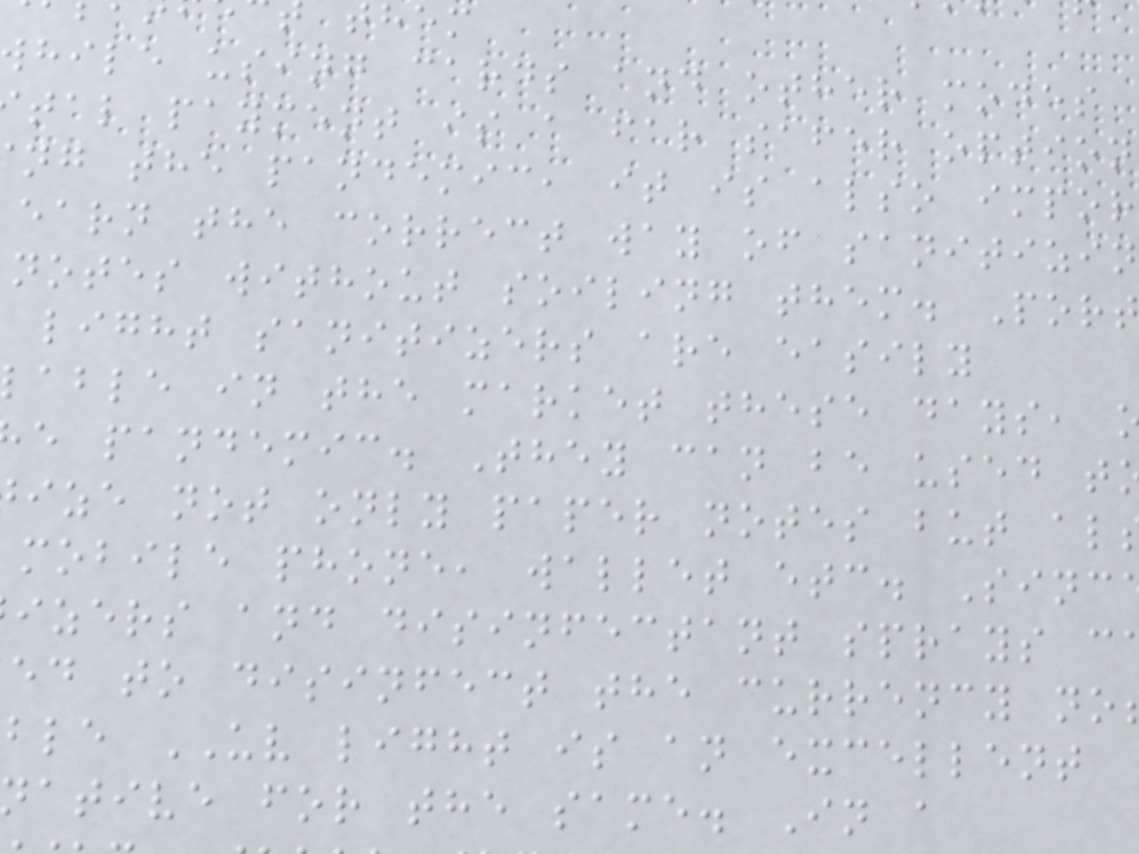hile using cards and other modes
tal payment is a far safer option
ng the pandemic, it is also impor
earn the correct way of sanitizin
notes without soiling them. Port
light sanitizers are easily
lable in the market these days,
e pandemic. They can be used t
ize not only paper notes but al
mobile phone, wallet etc. Sinc
izers and disinfectant sprays c
ed to disinfect the currency no
ble UV light is an excellent
ative for the same. In a
